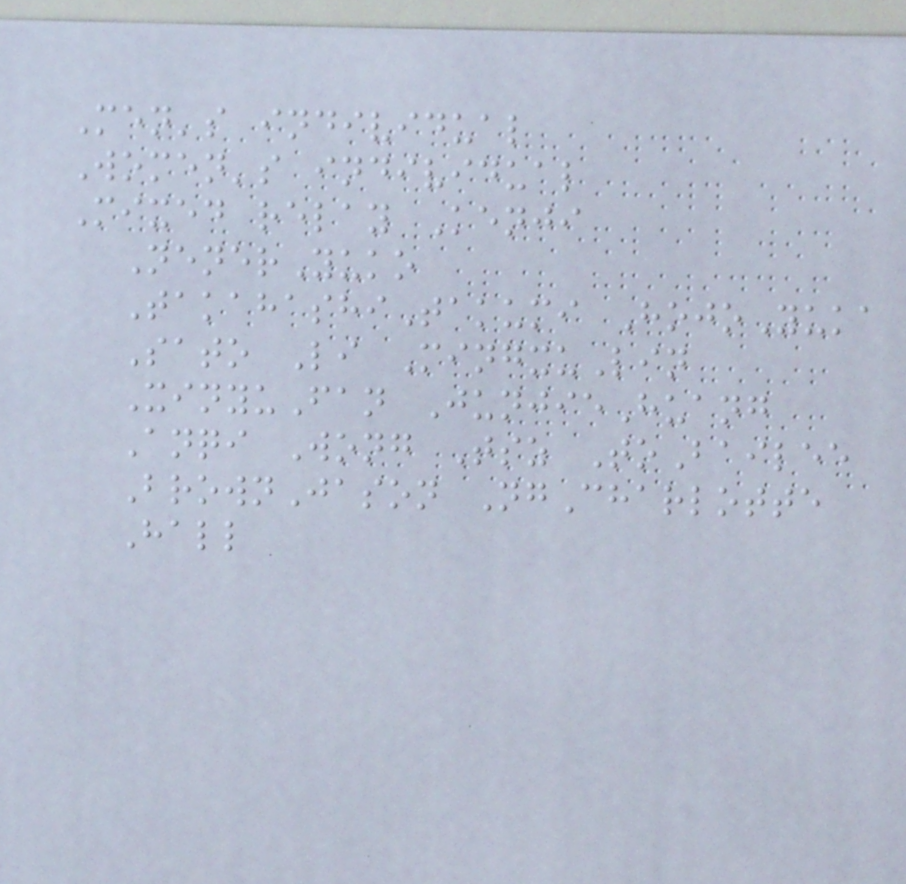Men's individual
Women's individual
Mixed relay Kenji
NenerYuko
TakahashiTakumi HojoYuka
Sato Li MingxuLin
XinyuFan JunjieHuang
Anqi Wong Tsz ToBailee
BrownJason NgCharlotte
Hall
